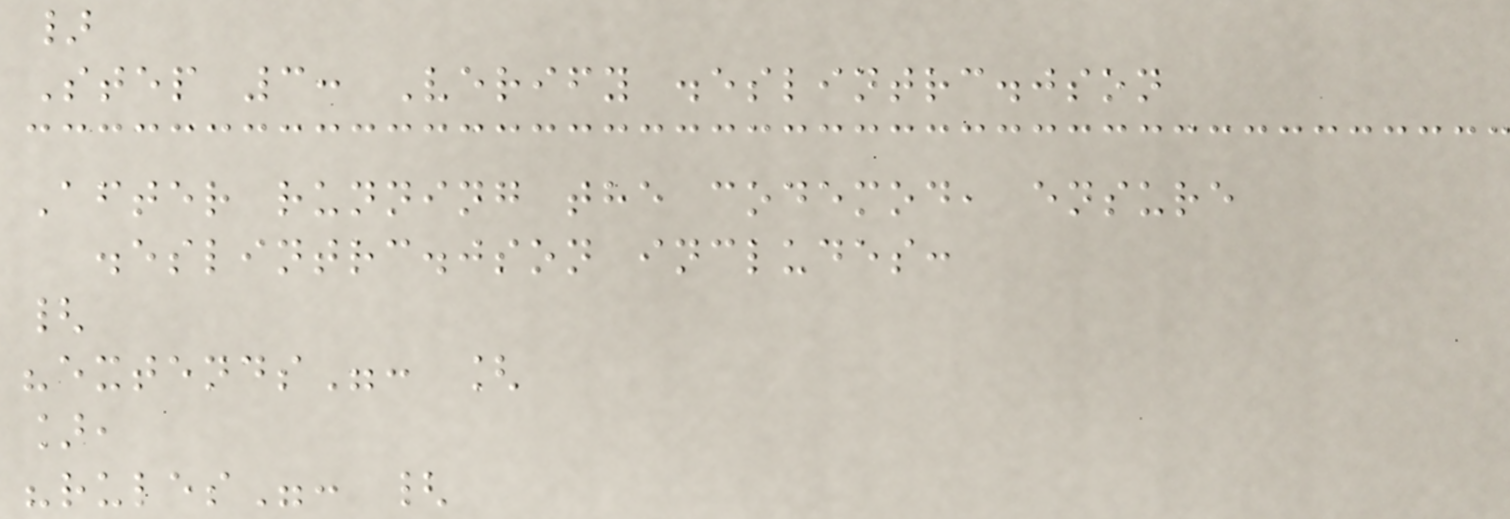}
Step 3: Verify .eslintrc.json
After running the codemod, ensure
.eslintrc.json includes:
{
"extends": [
],
"rules": {
